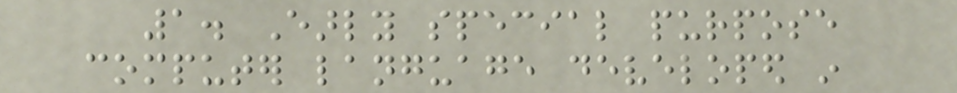1. Early special purpose
computer language developed in
